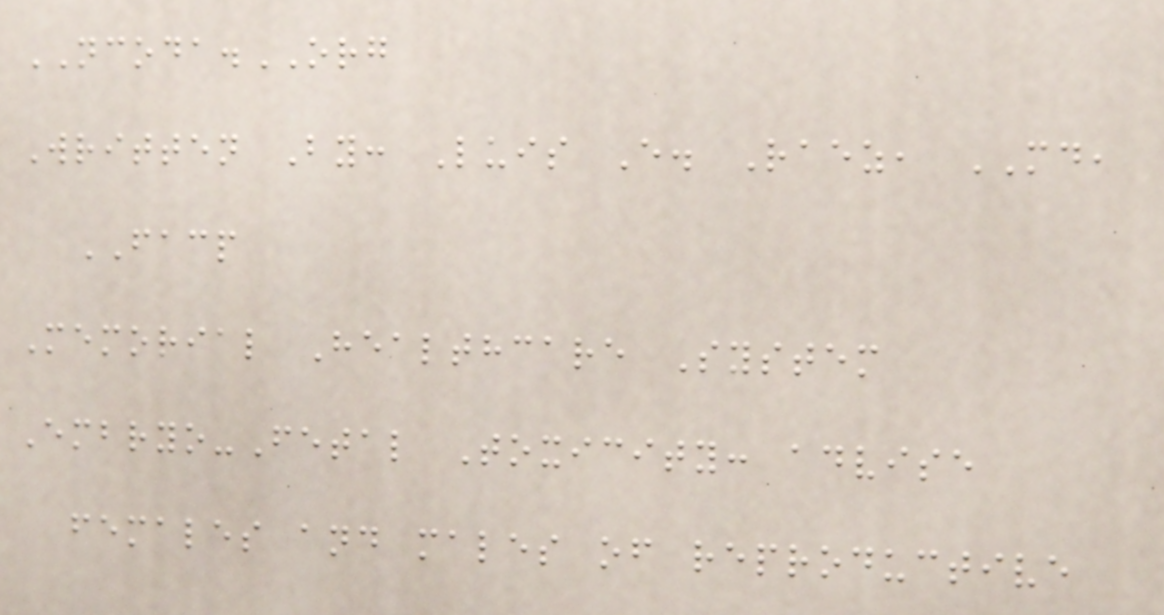NCODA.ORG
Written By: Luis E. Raez, MD,
FACP
Memorial Healthcare System
Embryo-Fetal Toxicity: advise
females and males of reproductive
